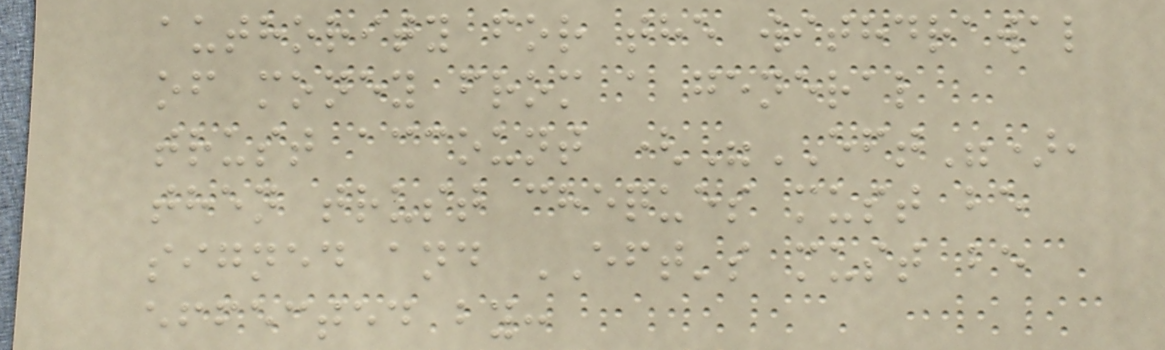authority for the withdrawal
of money from a general
trust account ("EFT"),
then trust cheques must be
signed and EFT's must be
effected by:
